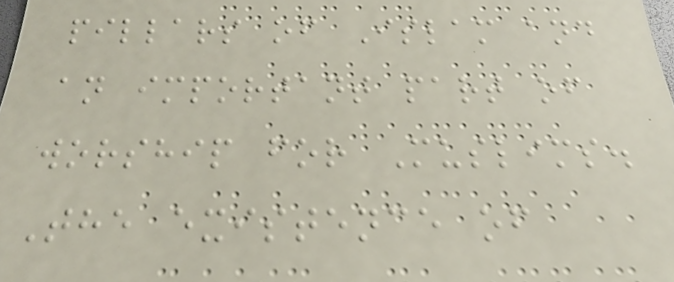pillars of Islam and
an important part of
worship for Muslims.
The existence of
